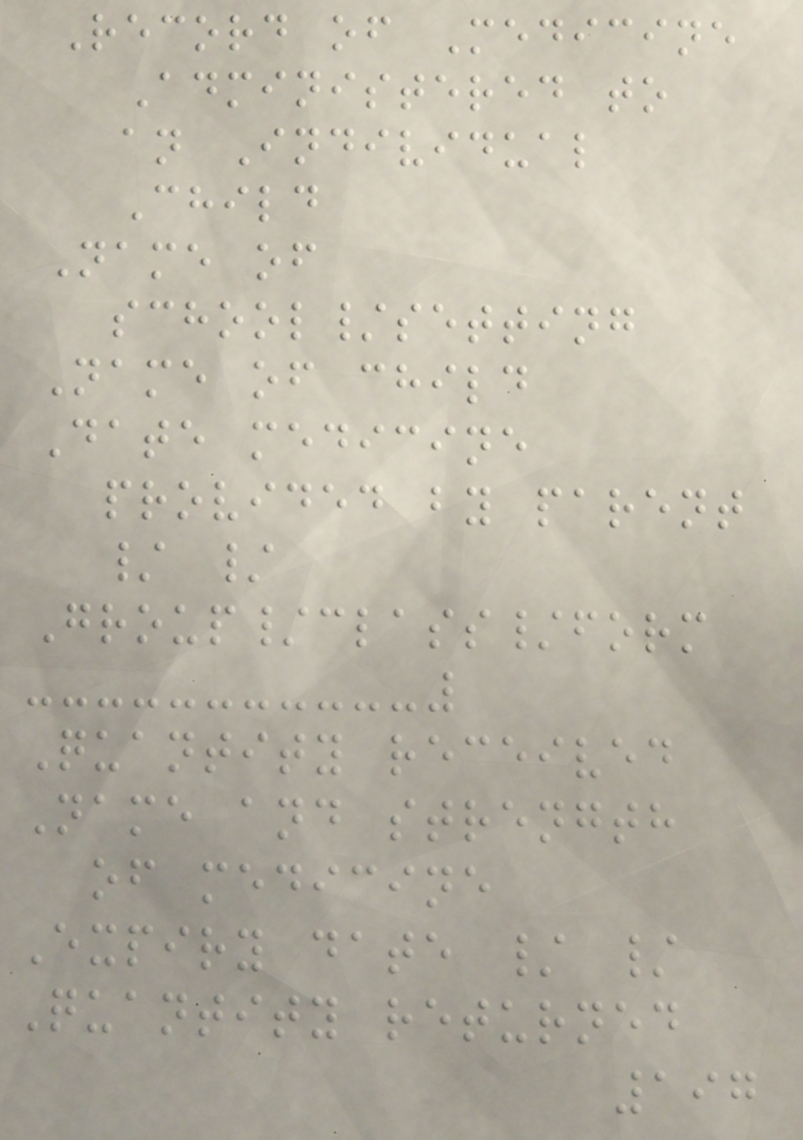Record of Medicine
Administered to
an Individual
Child
Name of
school/setting
Name of child
Date medicine
provided by parent
/ /
Group/class/form
Quantity received
Name and strength
of medicine
Expiry date / /
Quantity returned
197
